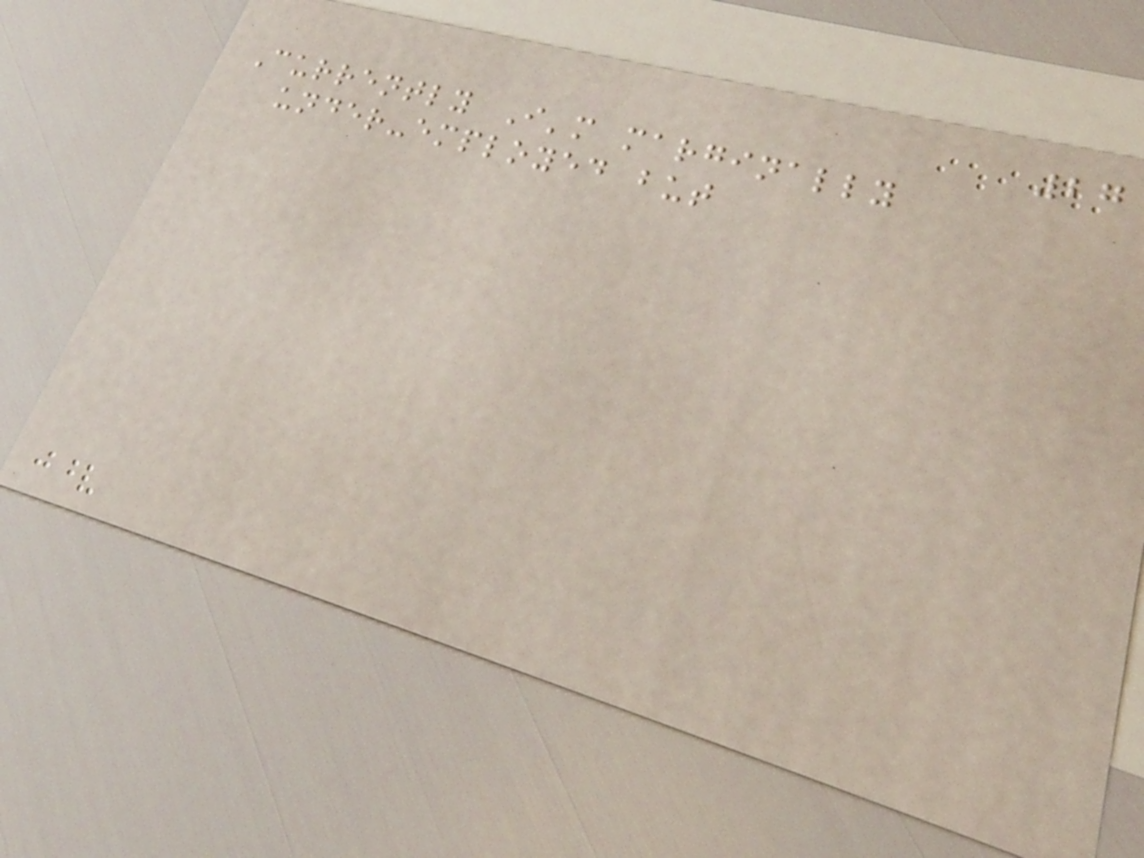27
Currently I'm marginally
under-employed but
